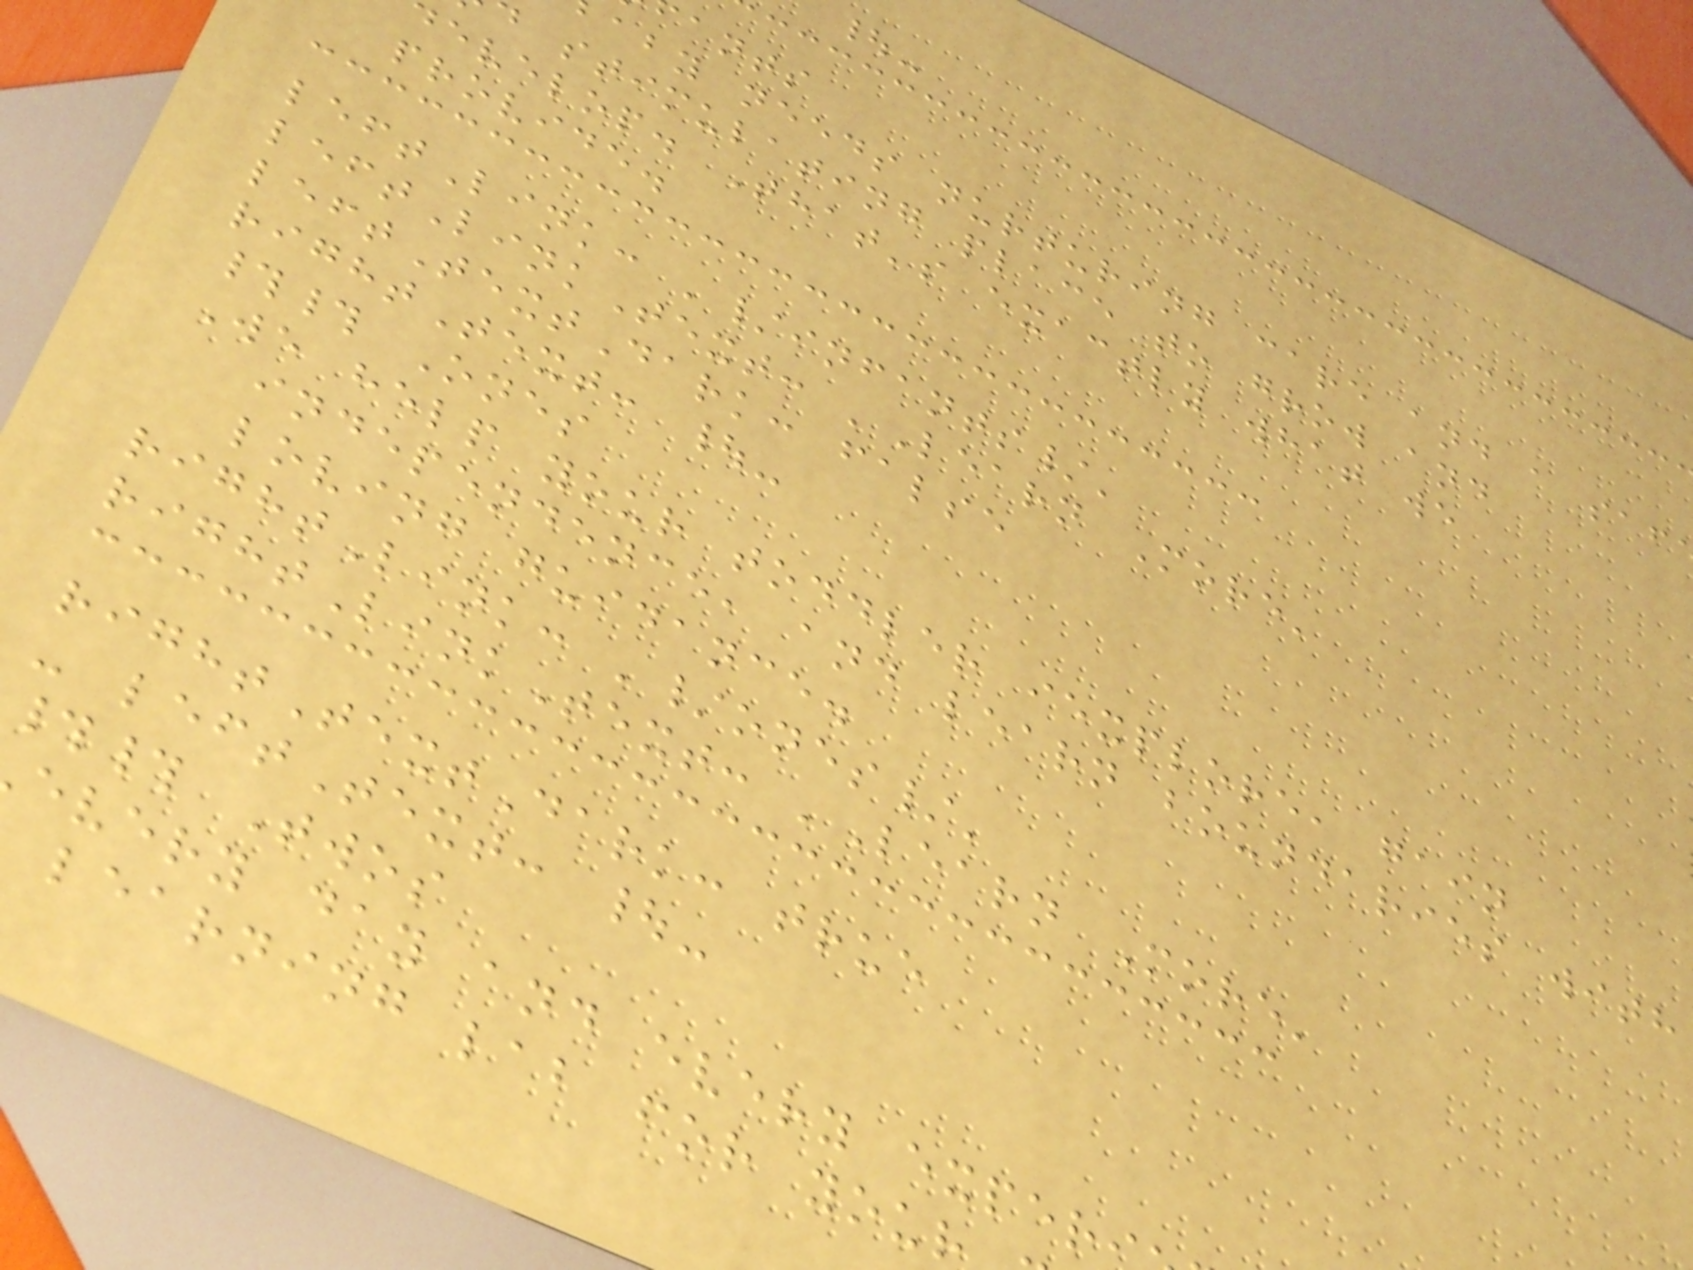ants
aby needs nurturing care and a saf
stimulating place to grow and
evelop. That's exactly what we
provide.
leftLink: '/infants/'
leftLinkText: 'Learn More'
leftTextDark: false
rightText: |-
## Ones
We help your toddler iexplore, gain
independence, and learn boundaries with
loving guidance.
rightLink: '/ones/'
rightLinkText: 'Learn More'
rightTextDark: true
- leftText: |-
## Twos
every day and every exper
learning lab for your
